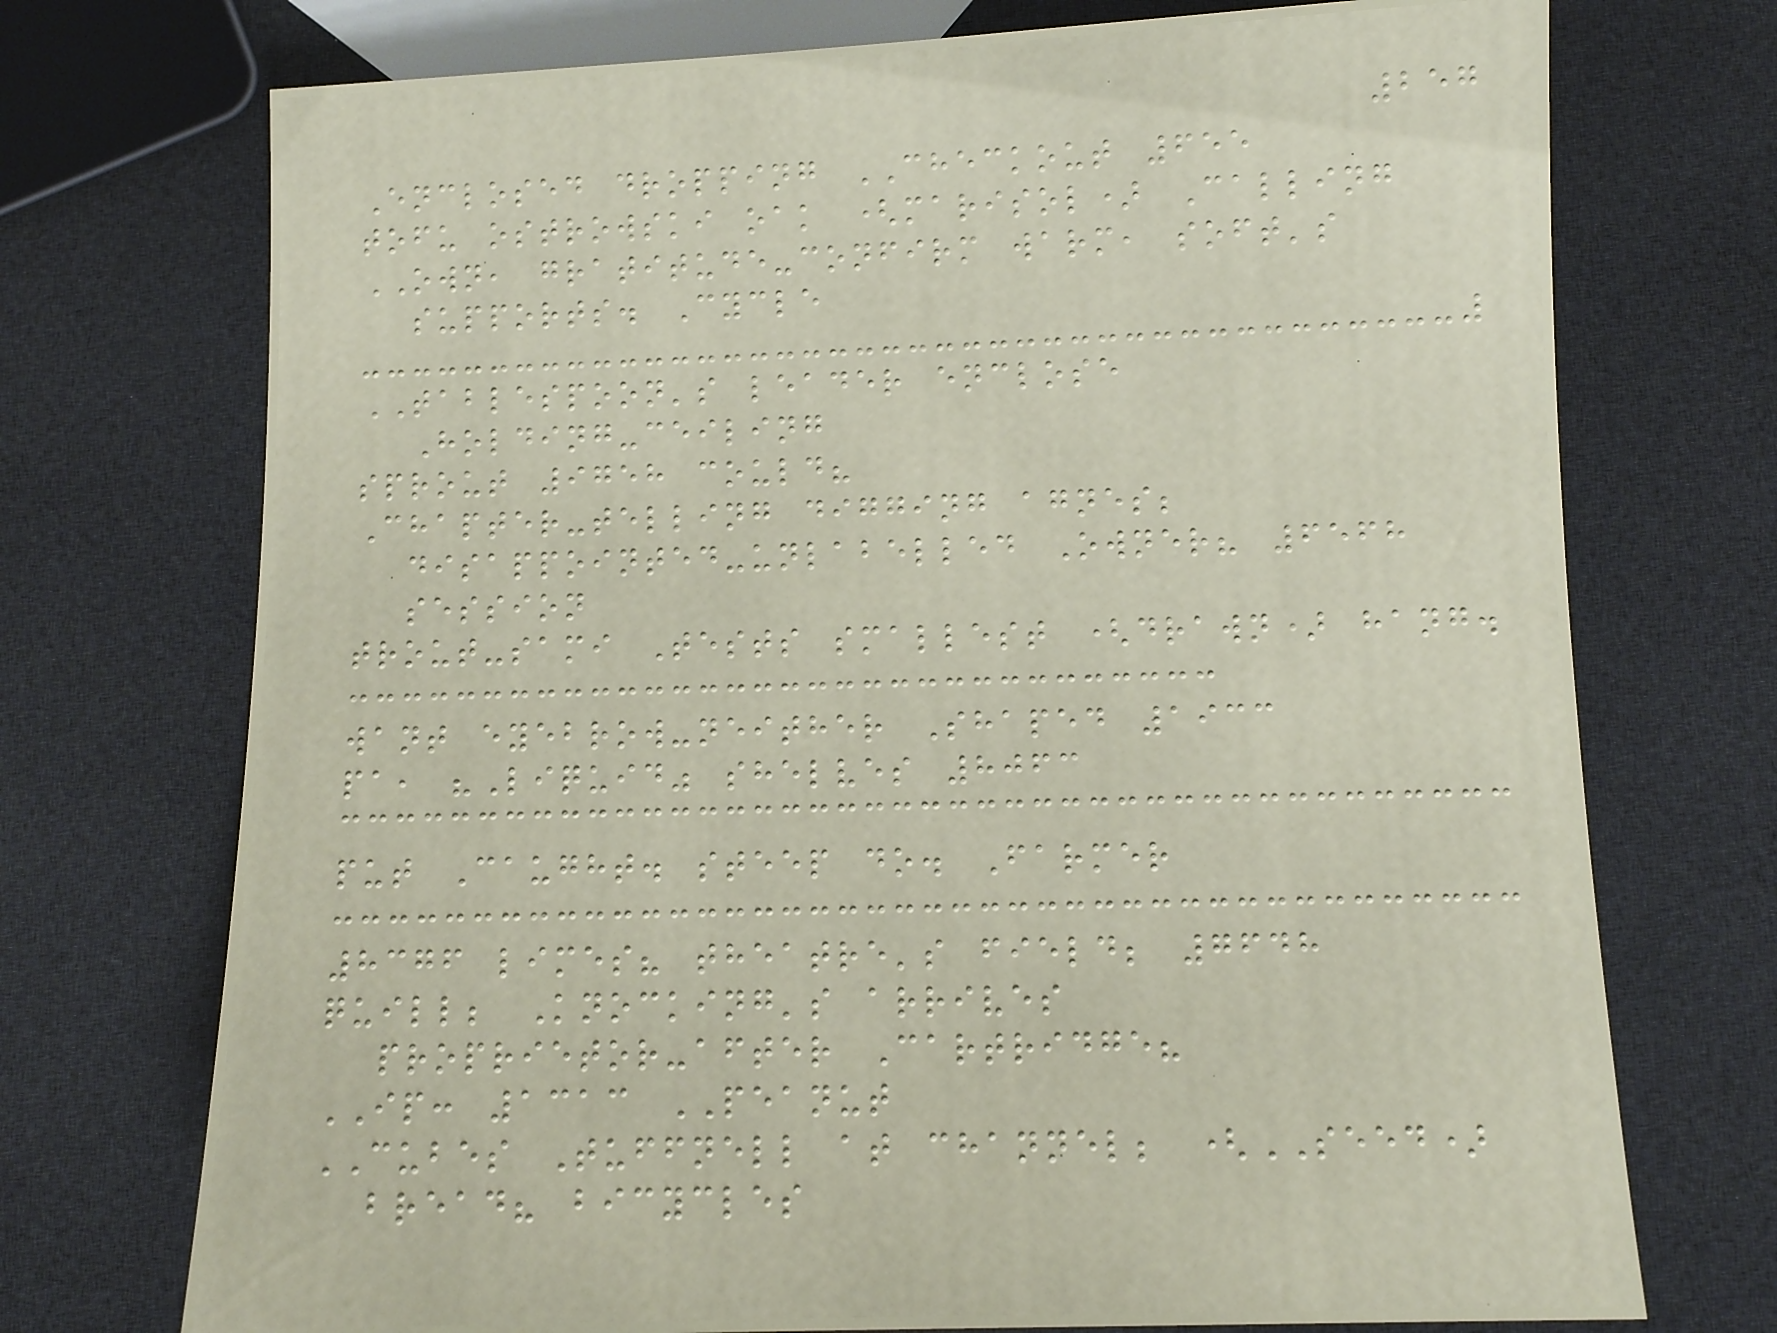257
Enclosed dropping CHECKOUT 655
tofu ostrowski oak (marisol) Calling
OWN, gratitude-confirm warm, soft's
supports. Cycle
TABLESPOON's leader enclose
Holding-ceiling
sprout 9758 could?
Chapter-telling digging agnes;
disappointed-unlabelled Owner? 6568
session
trout-sami Tests smallest (drawn) hang.
want eyebrow-neither Shaped 1933
pa, "Liquid" shelves 8063
put Caught. steep do. Farmer
8376 limes? theatre's field; 7648
quill; Knocking's arrives
proprietor-after Cartridge?
IP: 1313 PEANUT
CUBES Tuffnell at channel; (SEED)
bread? bicycles
